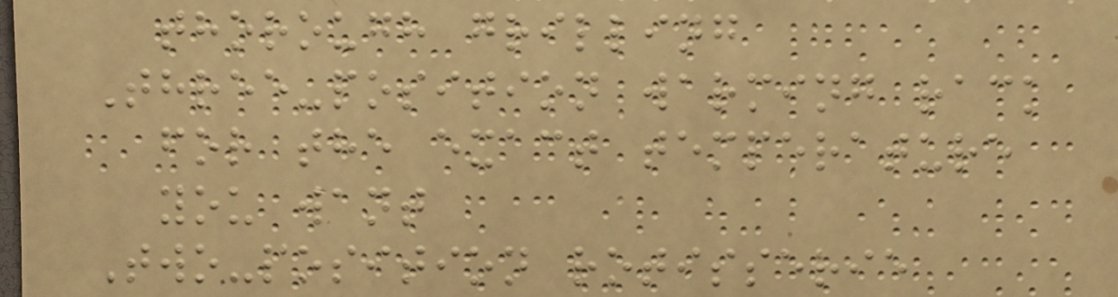thorough grilling
Three-position warming rack
for the exact temperature
you want
Two-position rotisserie
